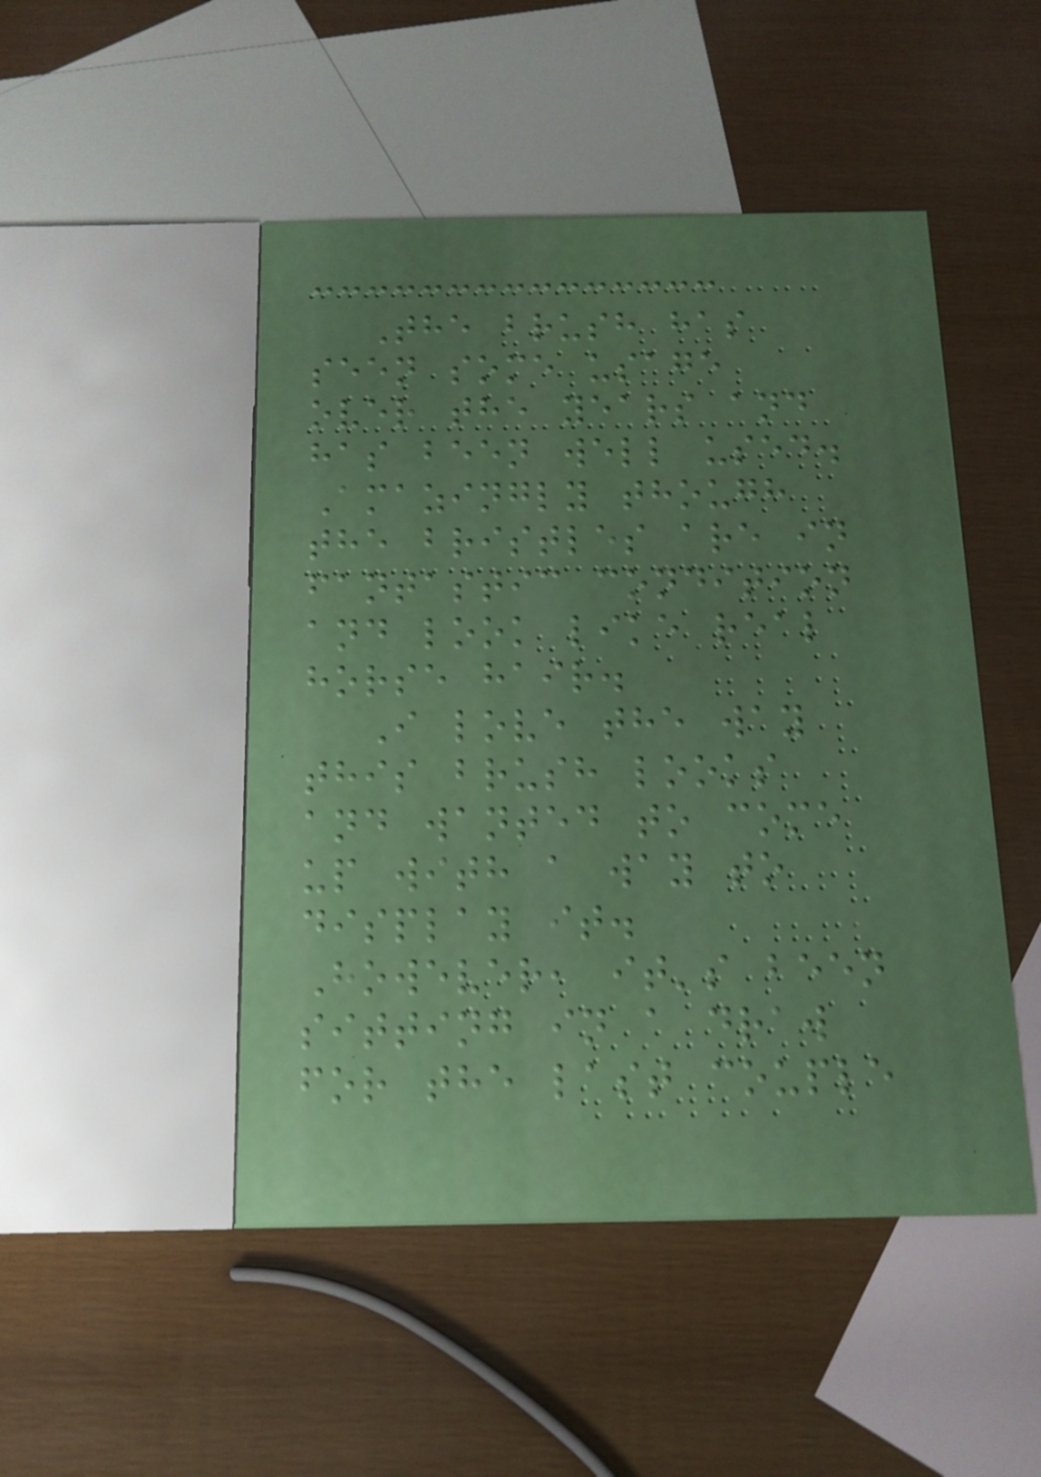The brush has
seen some usage
over the years and
has been well used.
Amazingly though
the bristles are in
fantastic condition
and look like real
horse hair.
I love the way
this brush looks
and wanted to come
up with a way to
display it.
However, it's been
sitting in a draw
for the last couple
